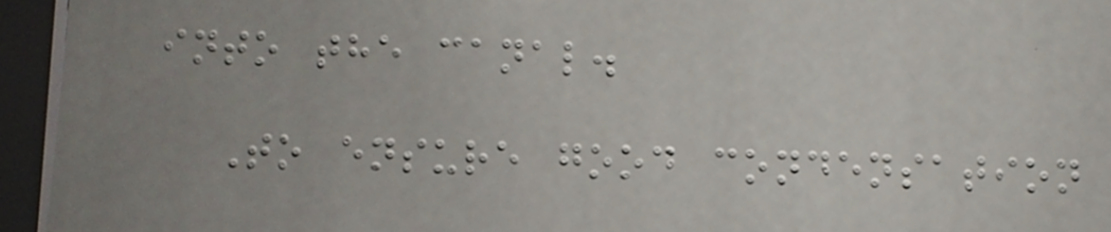into the canal.
To ensure good condensation
